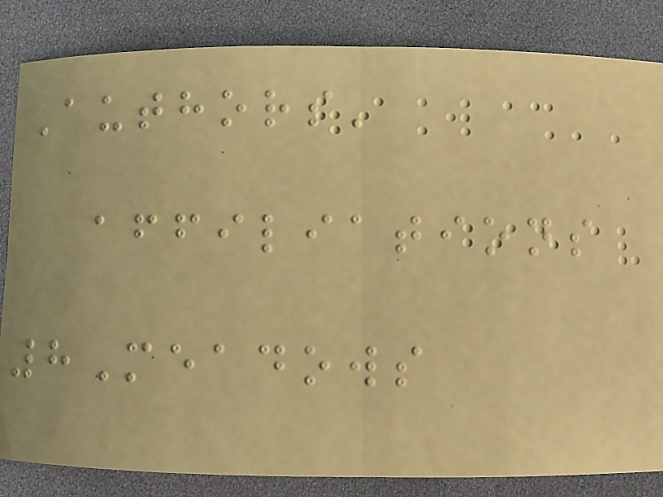Authors'
affiliations
8Meadows
